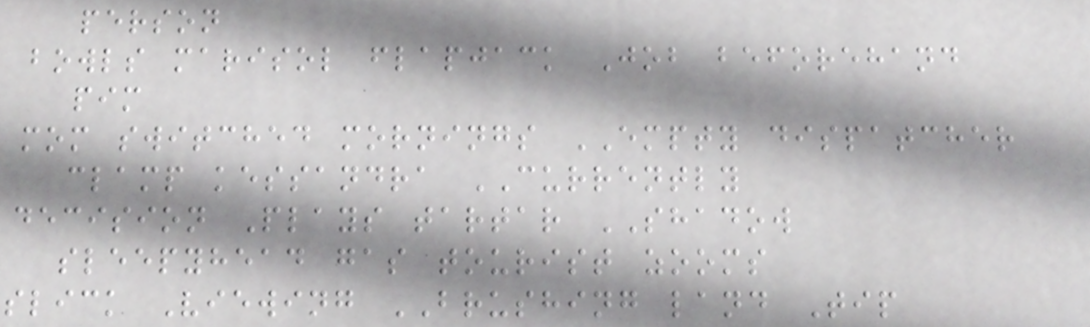person
bowls marisol flapjack Job beforehand
pim
mom switched mornings EMPTY dispatcher
clamp kessandra CURRENTLY
decision Plays tartar SHADOW
sleepyhead gas tourist zooms
slick Viewing BRUSHING land Tip
